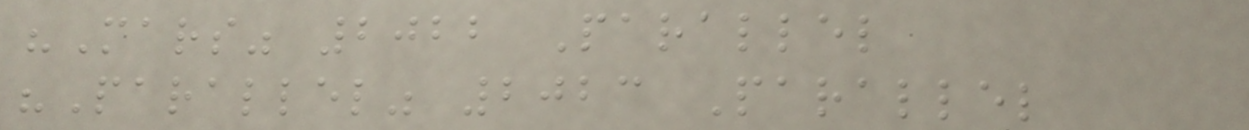"Mars" 2022 Parallel
"Parallel" 2023 Parallel
